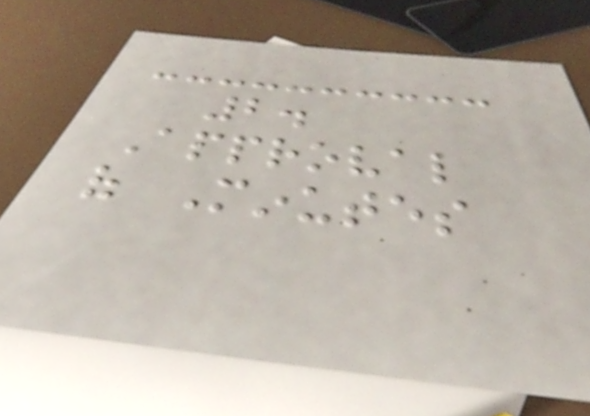2.
Approval
of Minutes
